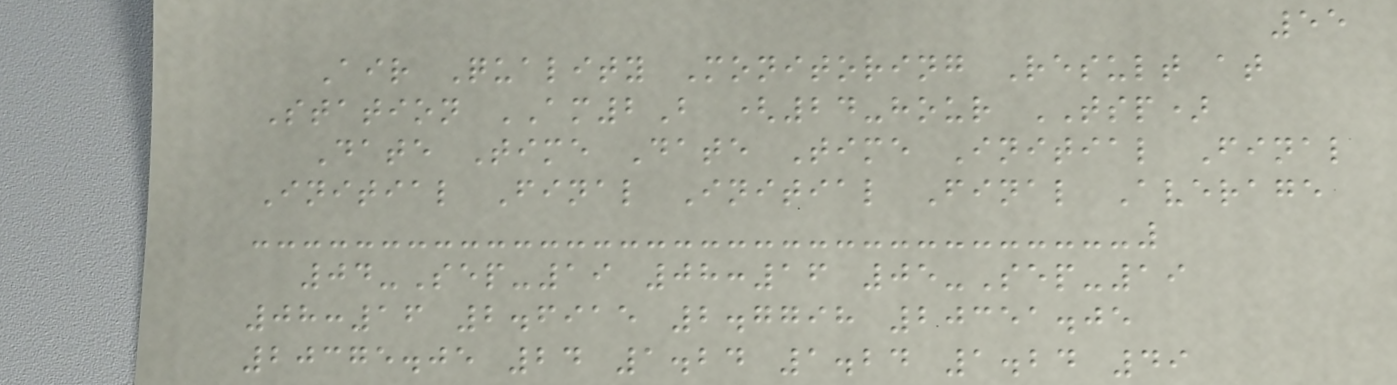55
Air Quality Monitoring Result at
Station AM2B (24-hour TSP)
Date Time Date Time Initial Final
Initial Final Initial Final Average
04-Sep-19 08:16 05-Sep-19
08:16 2.6915 2.7798 20351.05
20375.05 24 1.24 1.24 1.24 49
